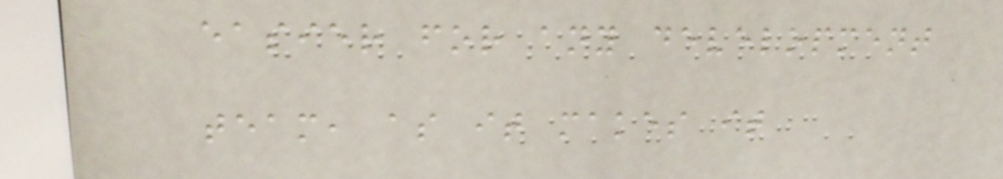easier for any development
team, as it makes it
